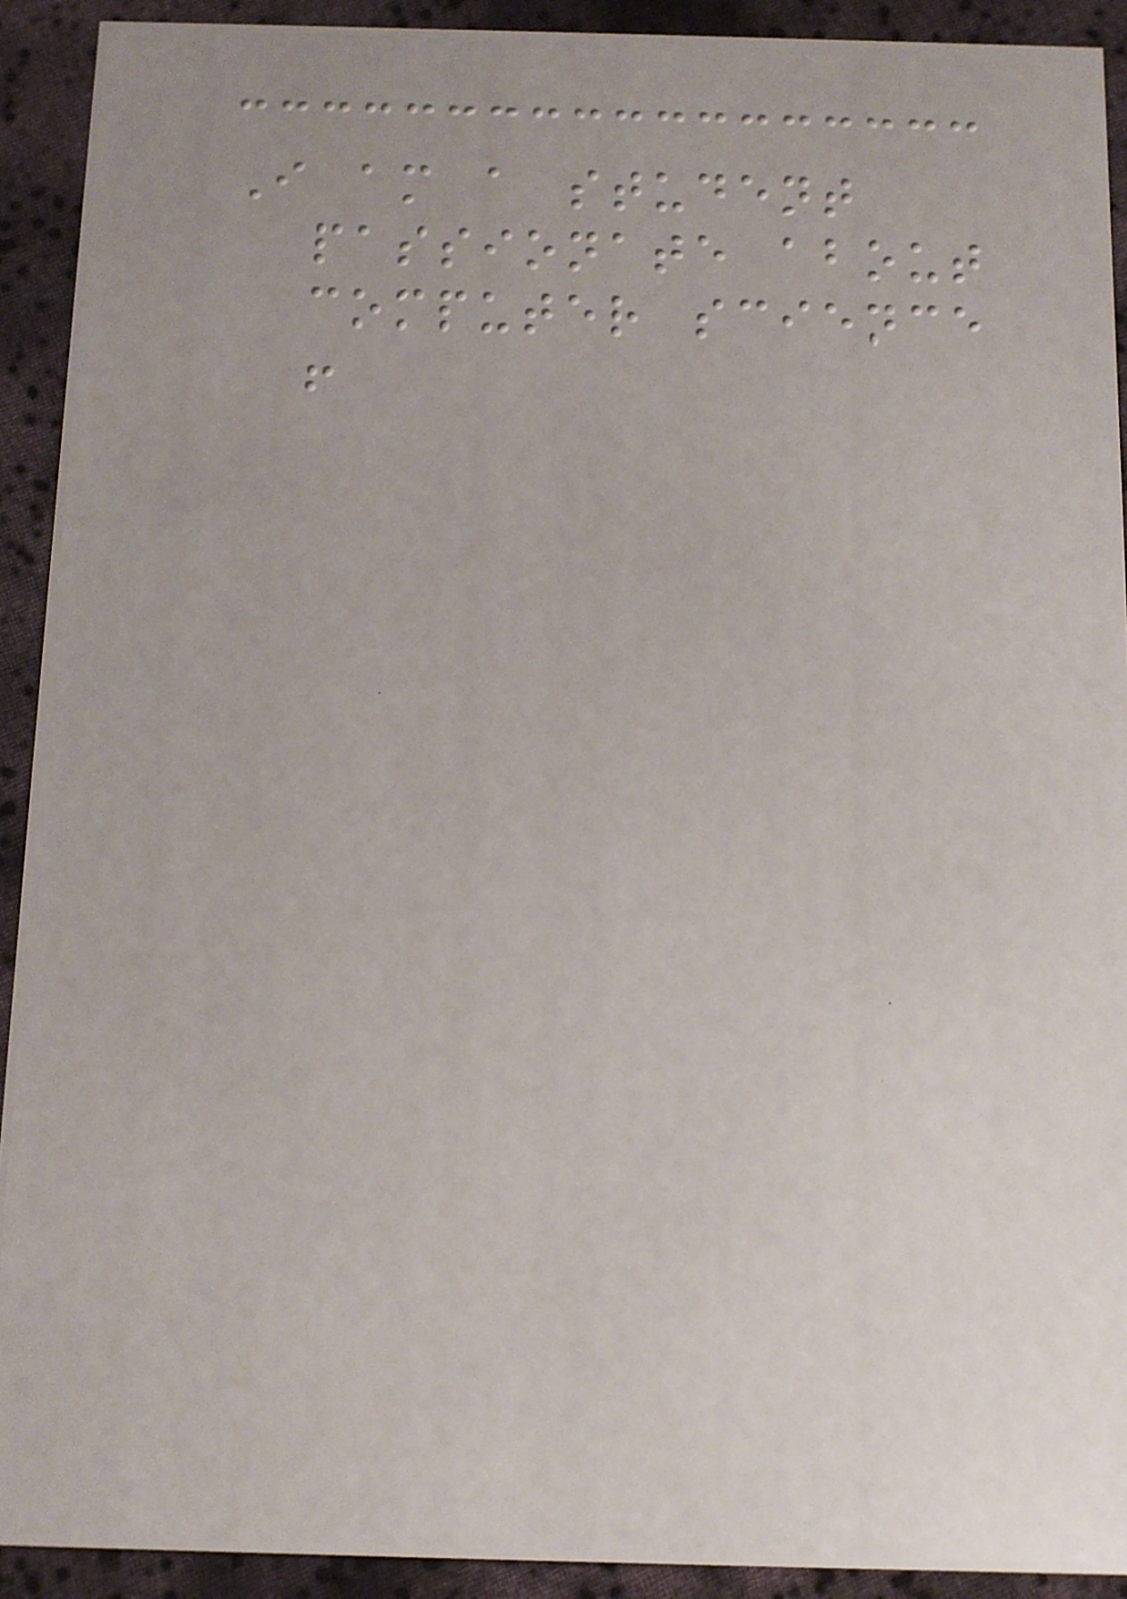I am a student
passionate about
computer science
!
